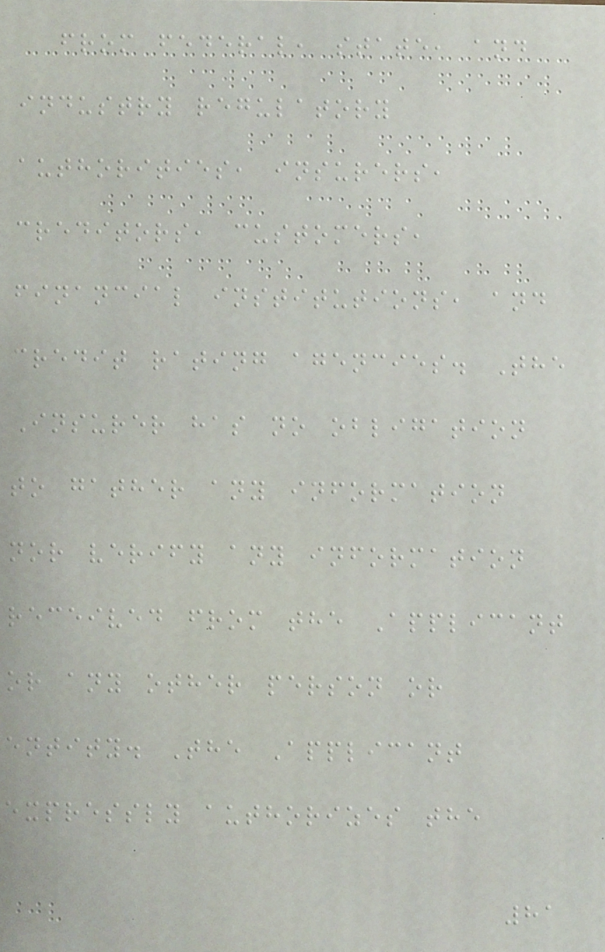from federal, state, and
industry regulatory
authorities, insurers,
creditors, customers,
financial institutions, and
credit rating agencies. The
Insurer has no obligation
to gather any information
nor verify any information
received from the Applicant
or any other person or
entity. The Applicant
expressly authorizes the
81
